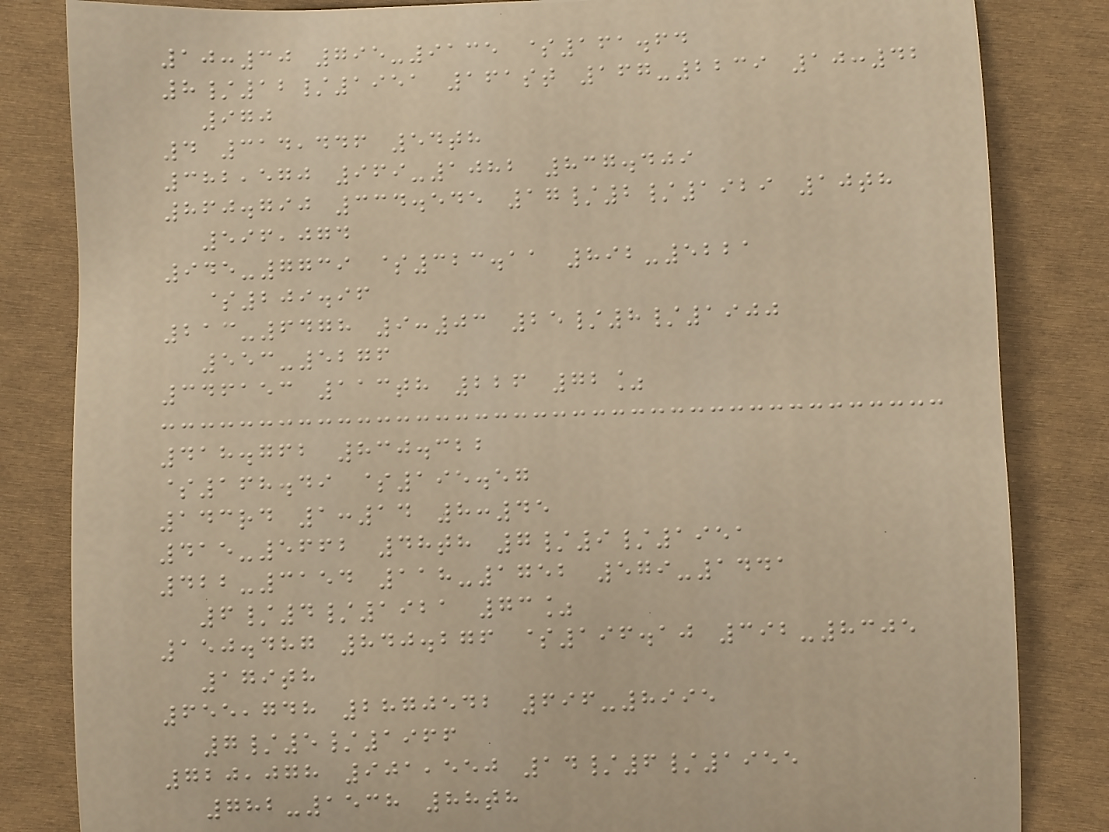10:30 795-9135 $161.64
8/12/1951 161st 167-2239 10:42
970
4 314,446 54th
382,570 969-1082 837.409
860.790 334.545 17/2/1929 10th
596,074
945-7739 $323.11 892-5221
$209.96
213-6478 9:03 25/8/1900
553-5276
346153 113th 226 72%
418.762 830.322
$168.49 $195.57
143rd 1:14 8:45
415-5662 48th 7/9/1951
422-3154 118-1752 579-1441
6/4/1921 73%
150.487 840.276 $196.10 392-8305
179th
655,748 2870542 696-8995
7/5/1966
720,078 901,550 14/6/1955
782-1538 88th
